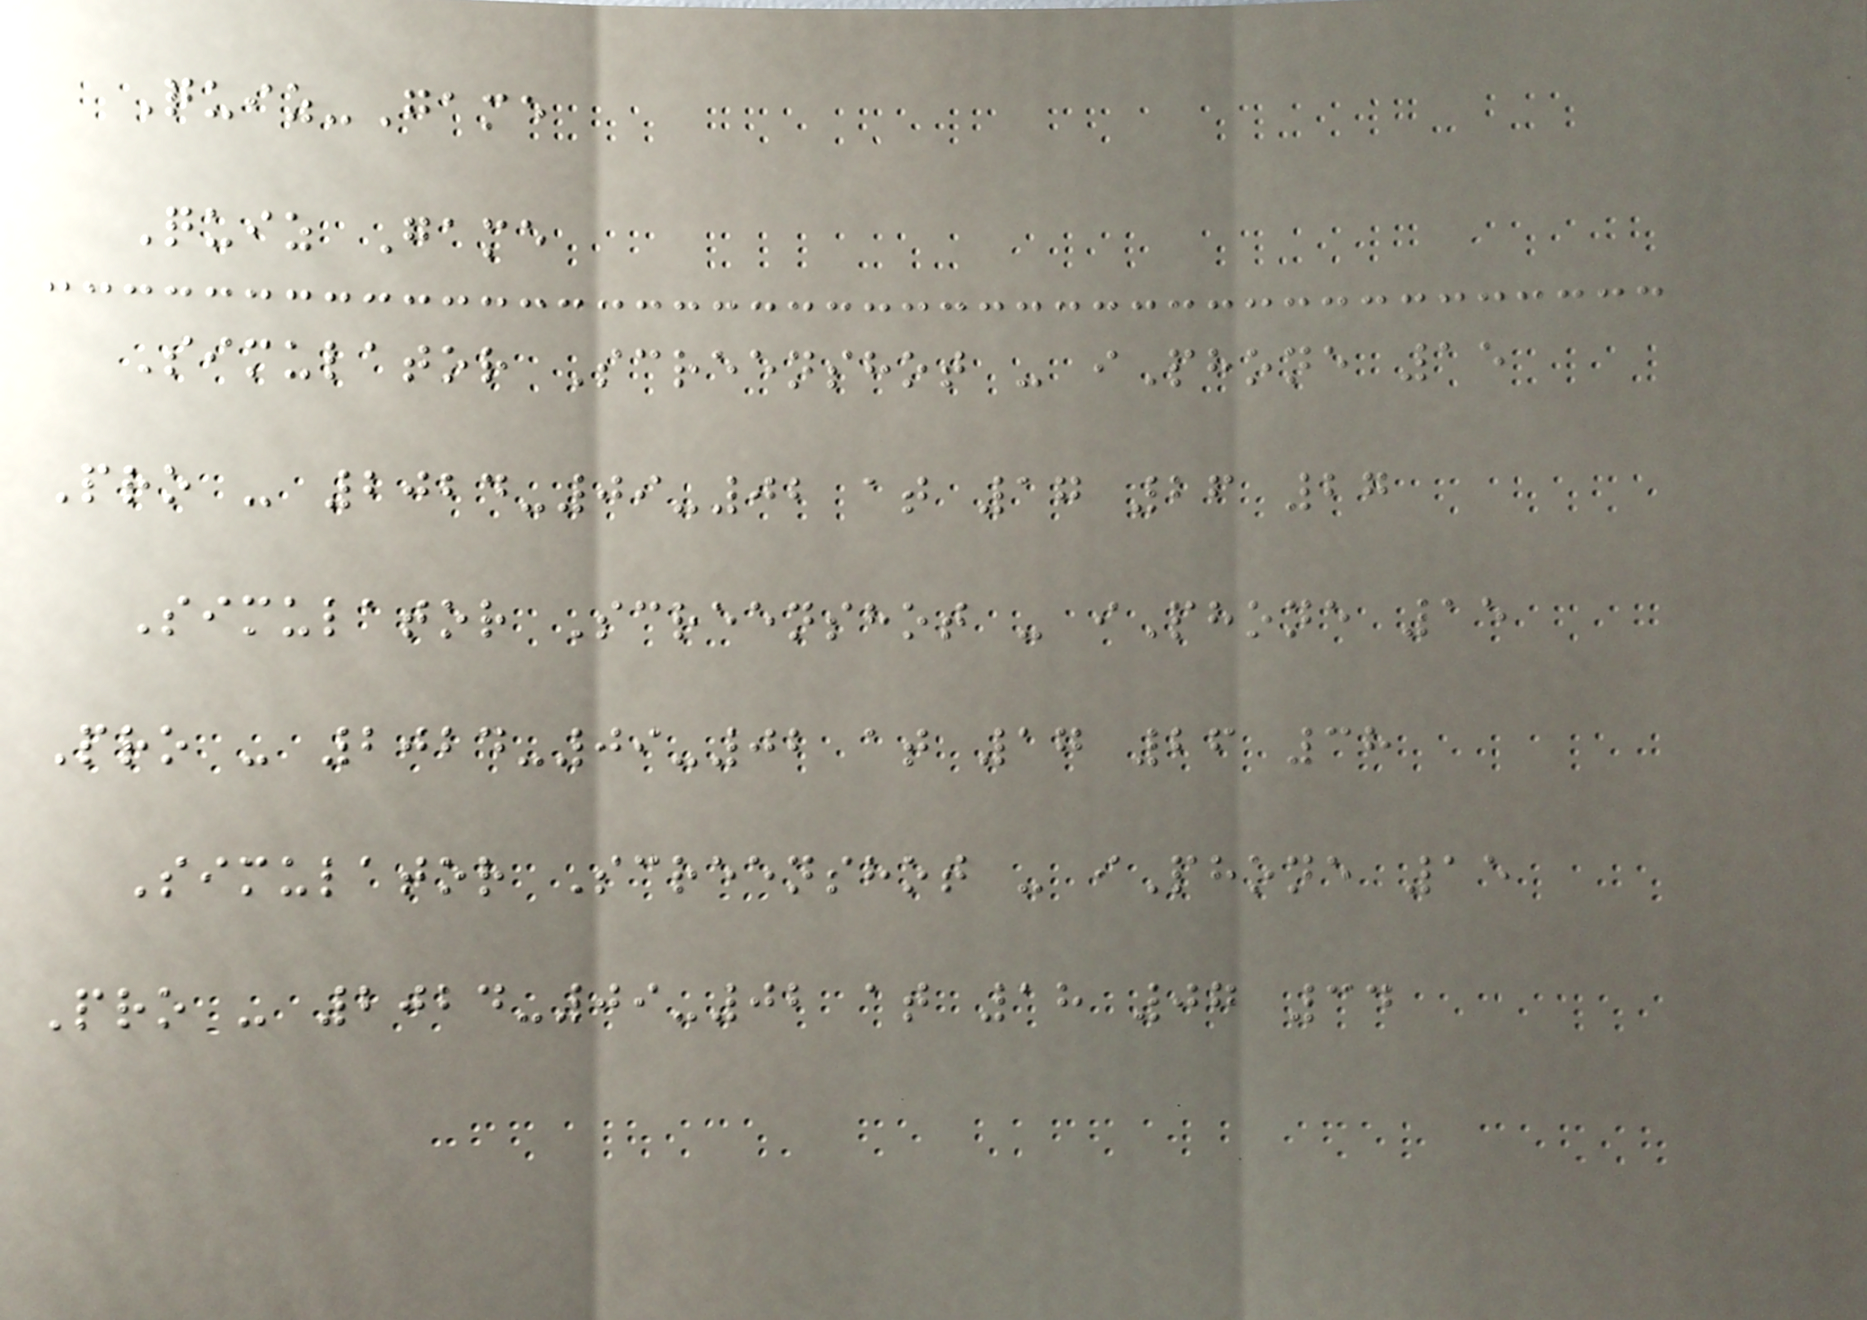Quiz-Game
Quiz Game
Simulator Screenshot - iPhone 15
Pro - 2024-09-02 at 17 26 27
Simulator Screenshot - iPhone 15
Pro - 2024-09-02 at 17 26 38
Simulator Screenshot - iPhone 15
Pro - 2024-09-02 at 18 07 34
